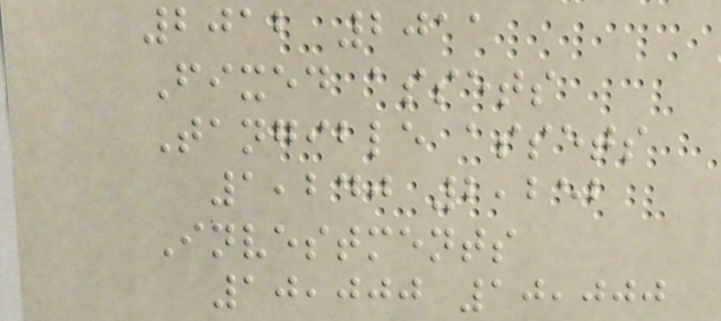2012 2011
Fixed assets
Tangible assets
1,240 2,252
Investments
10,000 10,000
